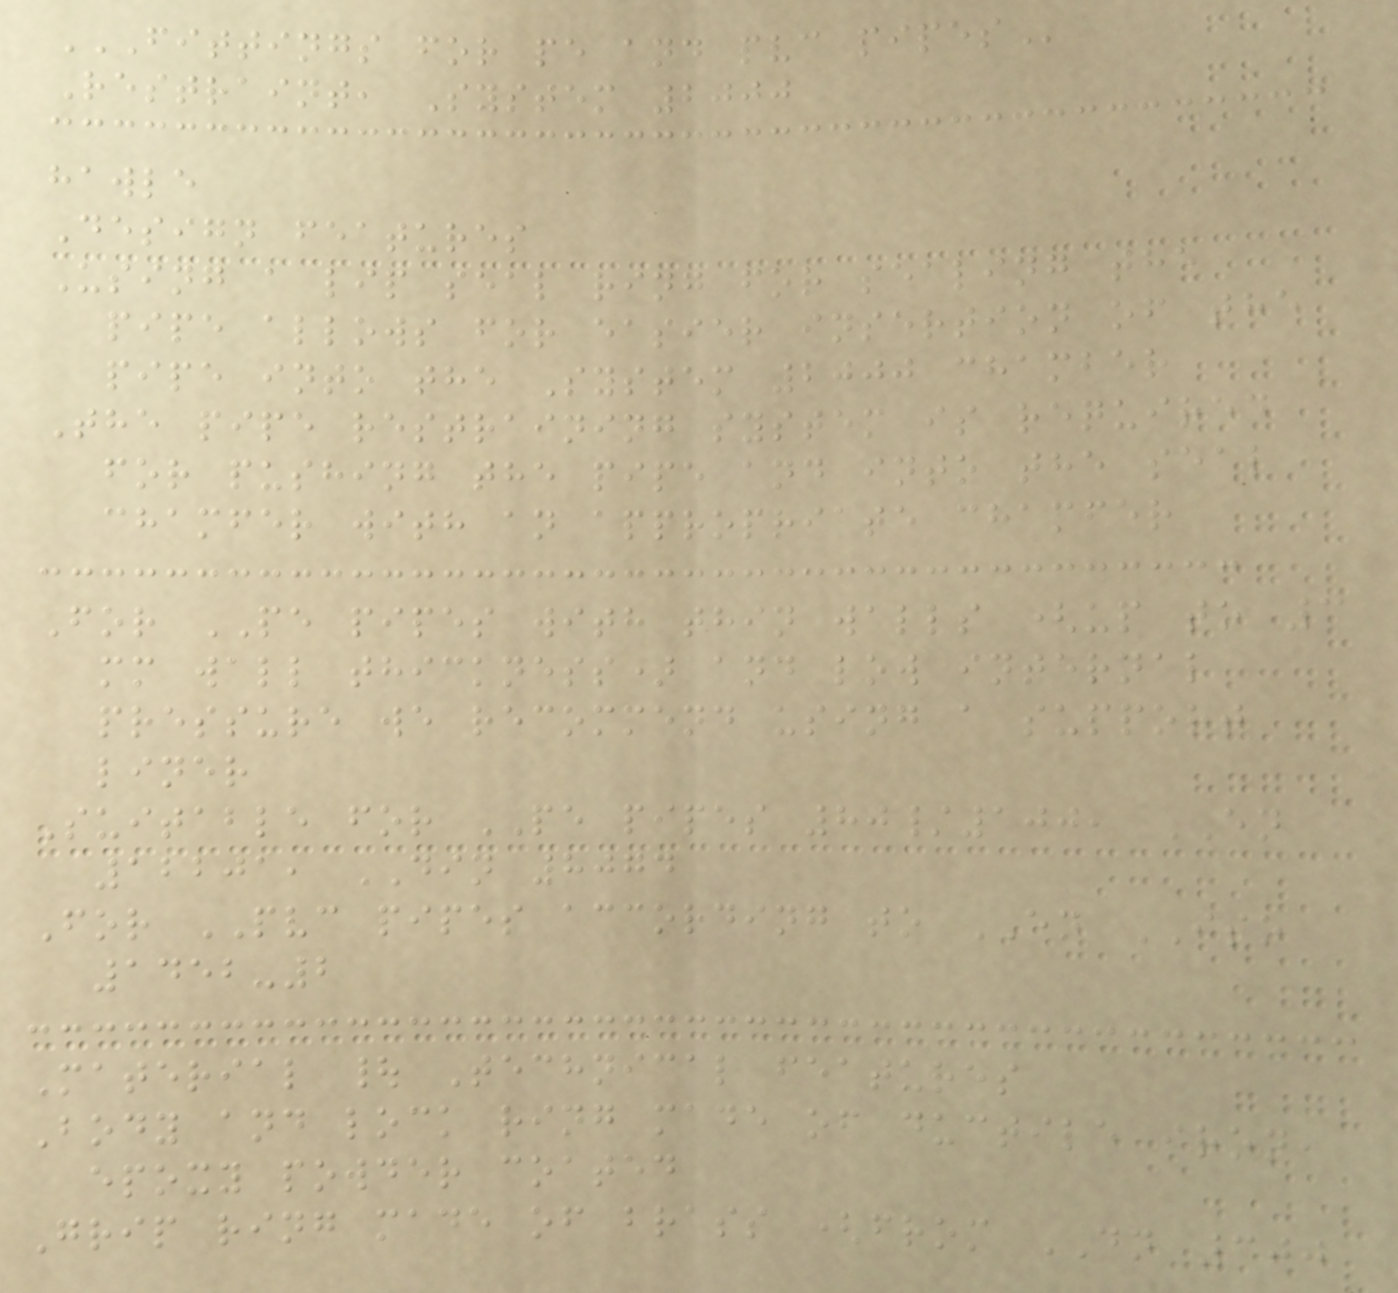FITTINGS FOR PE AND PVC PIPES
Restraint, System 2000
hawle
Design features
Using a lip seal ring for sealing the
pipe allows for easier insertion of the
pipe into the System 2000 chamber
The pipe restraining system is required
for pushing the pipe and into the seal
chamfer with an appropriate chamfer
For PE pipes with thin walls (up to 3
mm wall thickness) and low internal
pressure we recommend using a support
liner
Suitable for PE pipes 80/100, EN
12201, DIN 8074
For PVC pipes according to EN ISO
1452-2
Material | Technical features
Body and lock ring made of ductile iron,
epoxy powder coated
Grip ring made of brass (from DN 300
